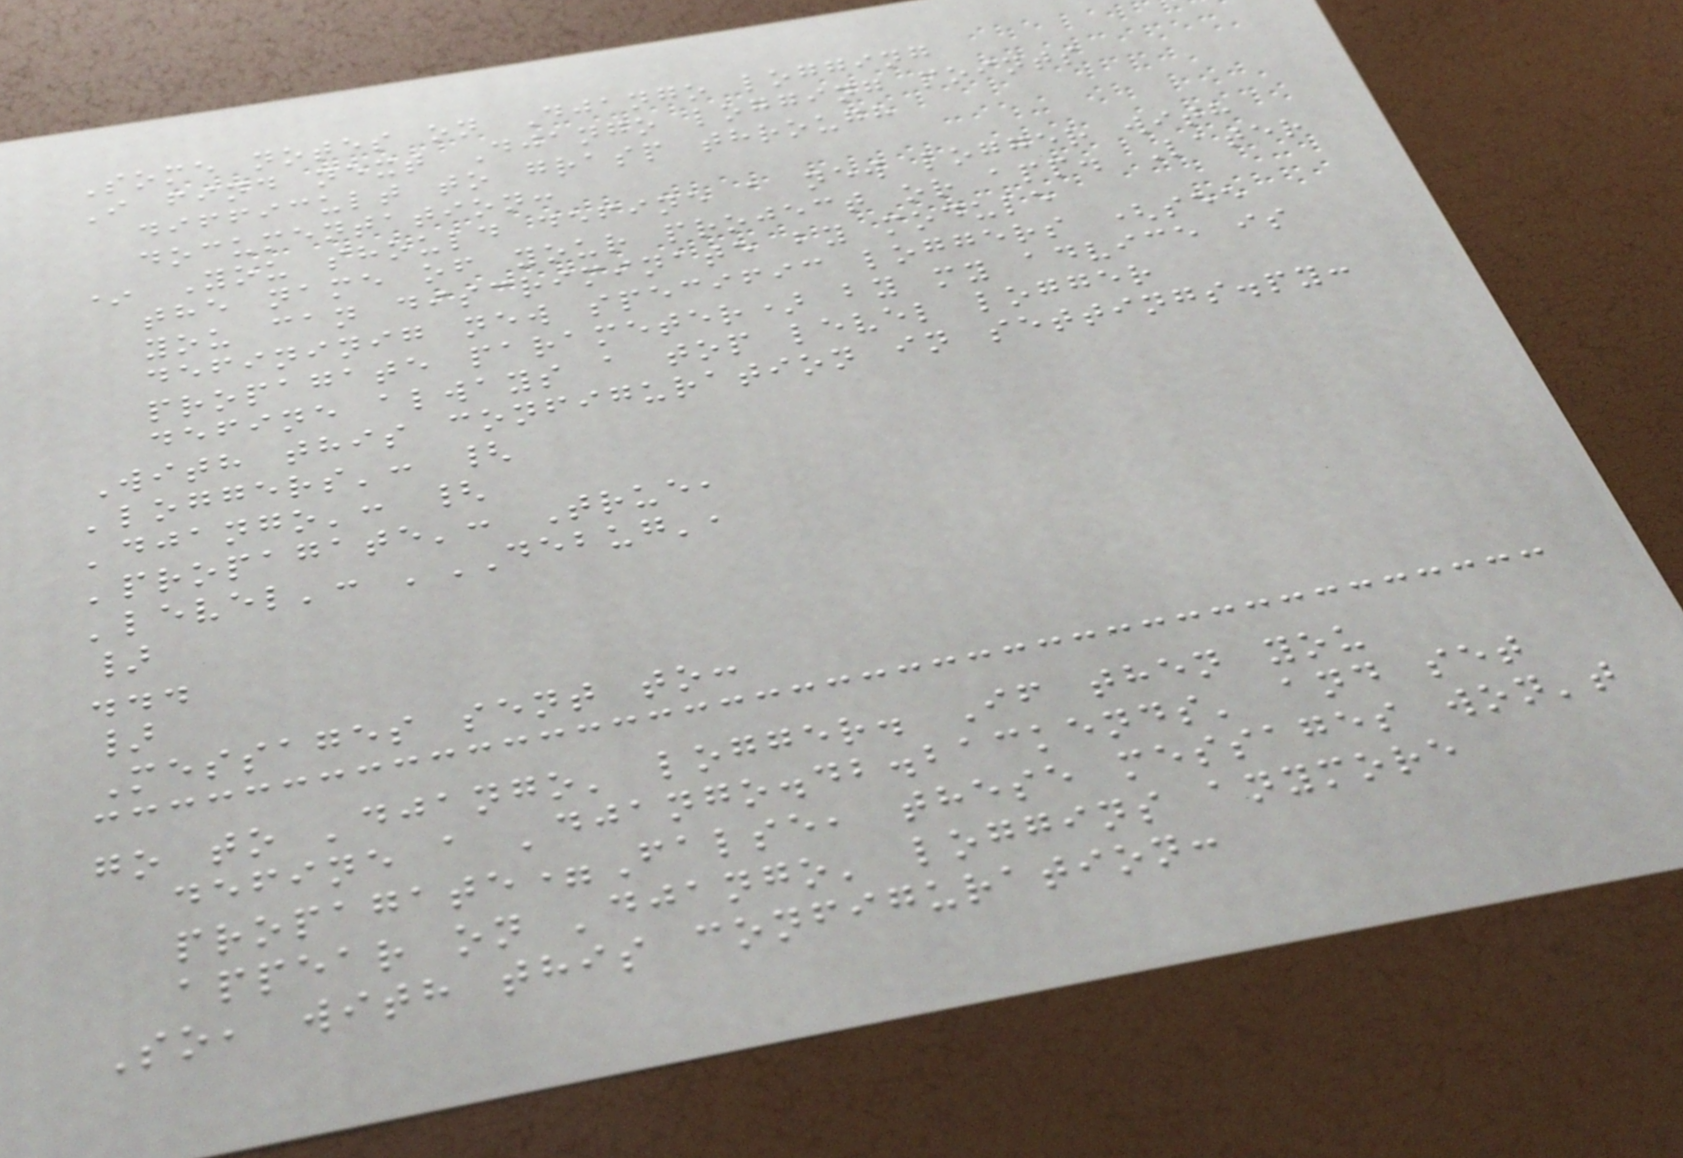Some notes on Django logging
I find next Django logging points
difficult to grasp through
documentation:
* You should define a new logger with
the name of your project or app. Later
you can discriminate by module
defininig new specific loggers (see
propagate parameter) by my advice is
define always a top level logger
With this configuration in settings.py:
'loggers': {
'django': {
'propagate': True,
'level': 'DEBUG',
}
...
}
Messages sent to:
go to 'django' logger. If then you
define a 'django.db.backends' and set
propagate=False, these messages won't
appear on 'django' loggins anymore
So, with this configuration:
